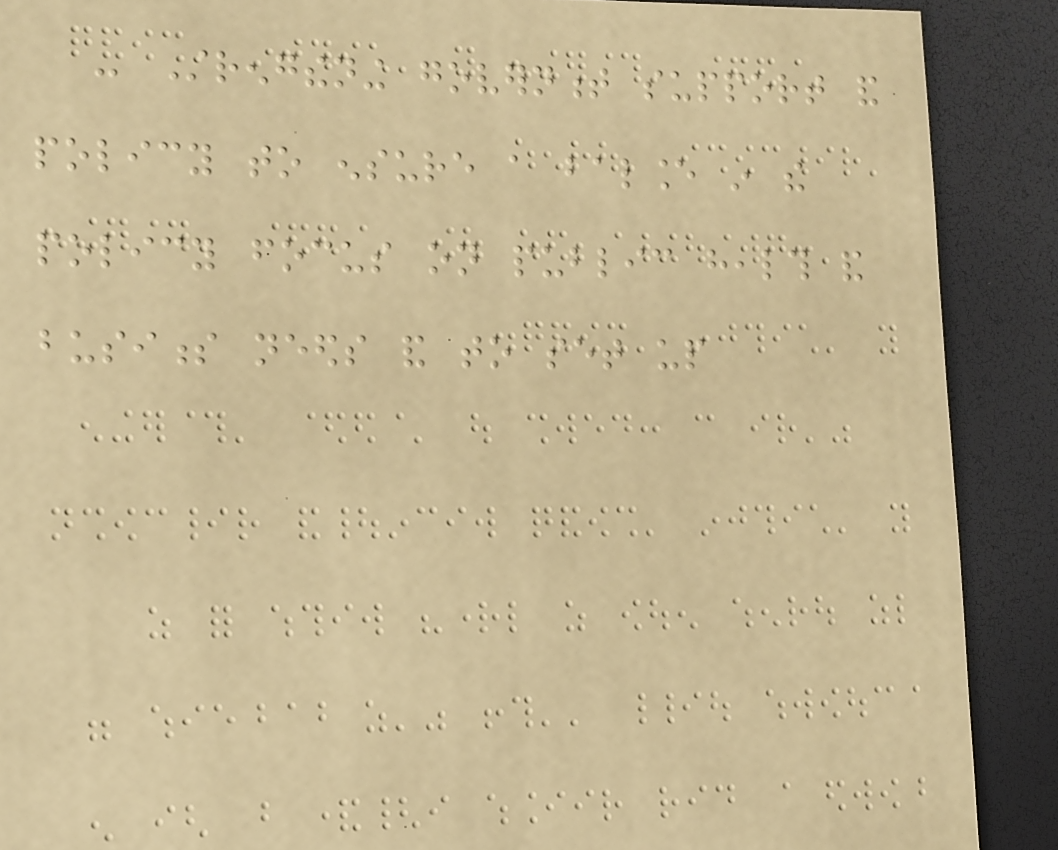- Strengthening government support and
policy to ensure a balance in the
policy focus on public health and
business needs and to set up
